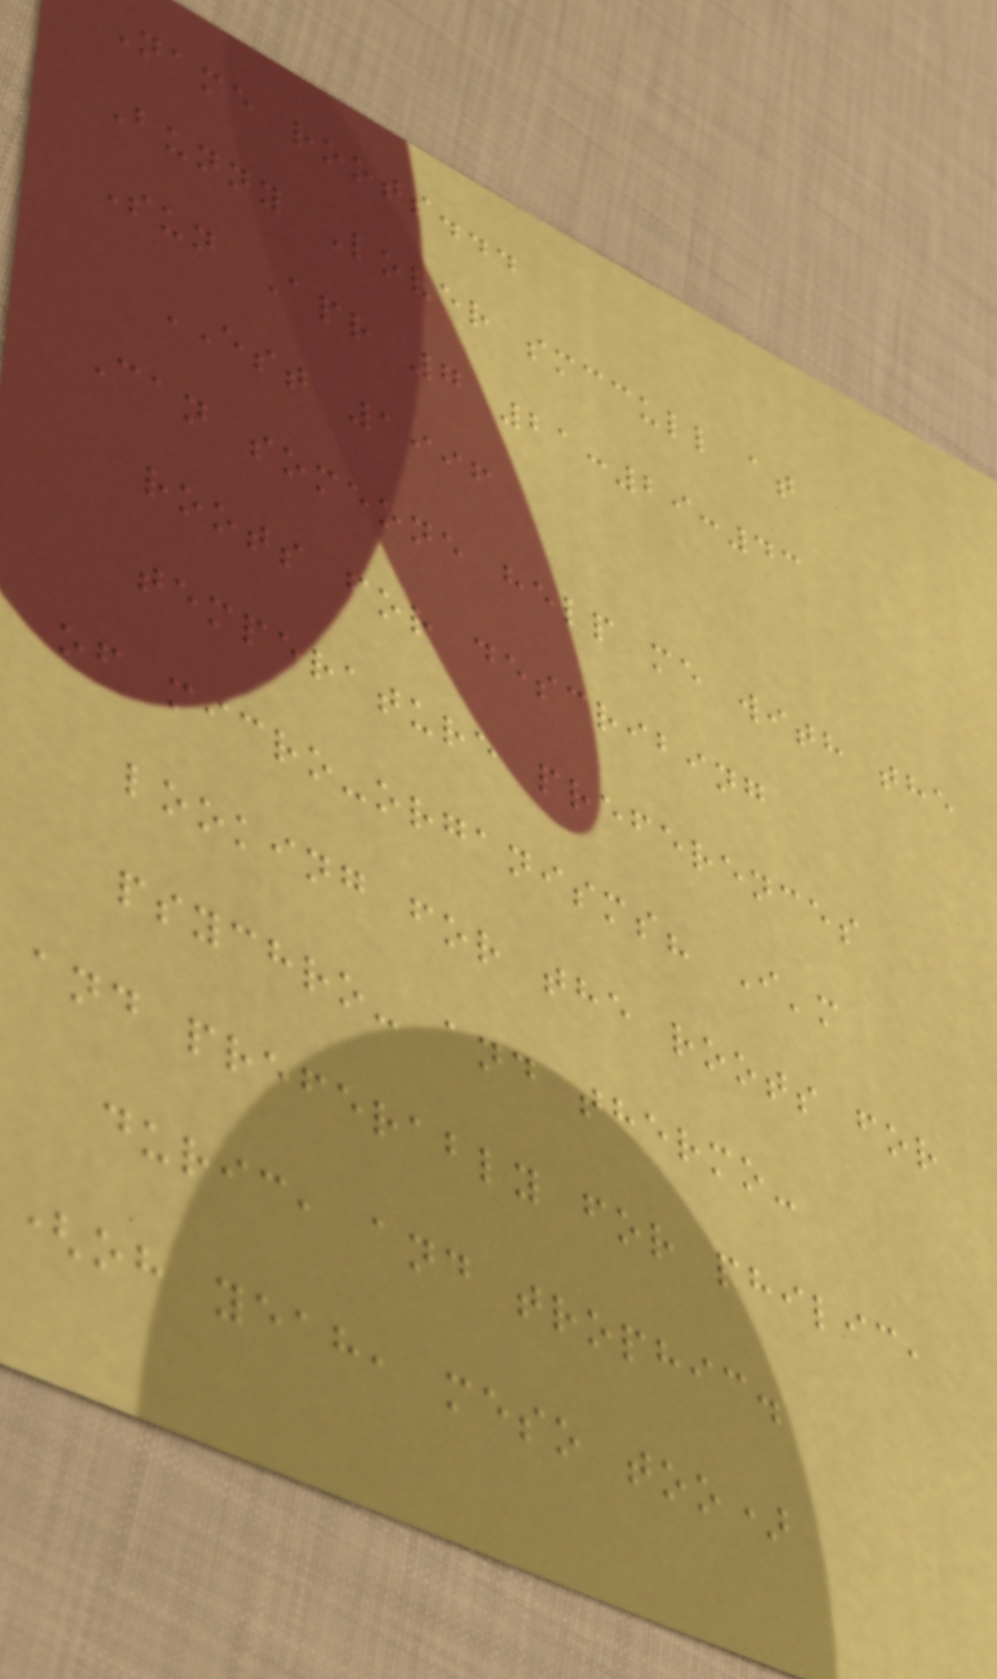Name roots...
Bunny Lover smccull at
Sun Apr 7 21:29:43
EST 1996
Can someone help me with the
roots for describing
temperature preferences
of micro-organisms? I'm
looking for the roots for
psychro- and thermo-
and preferably for philic,
duric, and trophic.
(oh yeah, meso too)
